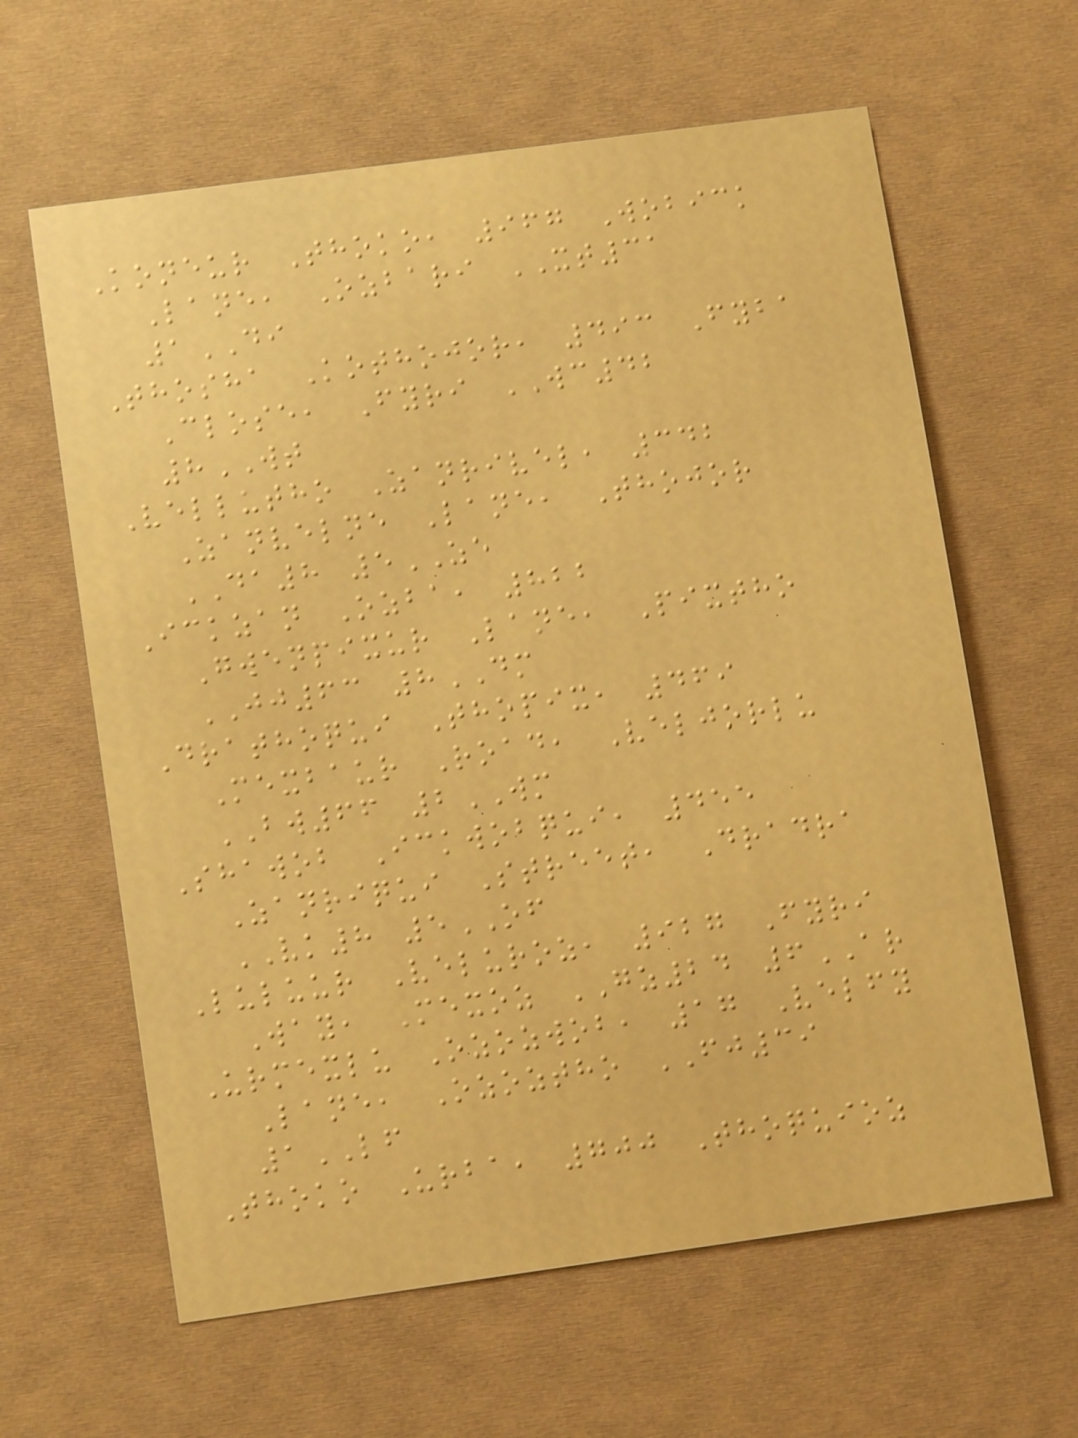Koneur Thoko, 967 Wobick
Lane, Ozbari XT31
1DI
Thosha Kothojor, 493 Fyba
Close, Fyri WC42
8WT
Vellutho Zanrivel, 342
Zanvelne Lane, Thojor
DA8 5ZE
Ickzan Ozba, 822
Gwenpixur Lane, Pixtho
JJ63 8DM
Drathoqui Thopix, 469
Mexbaur Road, Veljorlu
BW66 2WM
Shawob Ickwobqui, 455
Zanriqui Street, Dradra
VK8 5OF
Luluur Veluroz, 927 Fyri
Way, Mexoz GZ24 6AR
Urmexlu Ozozwob, 17 Velfy
Lane, Ozoztho FJ39
1LF
Thoko Urba, 700 Thoquioz
